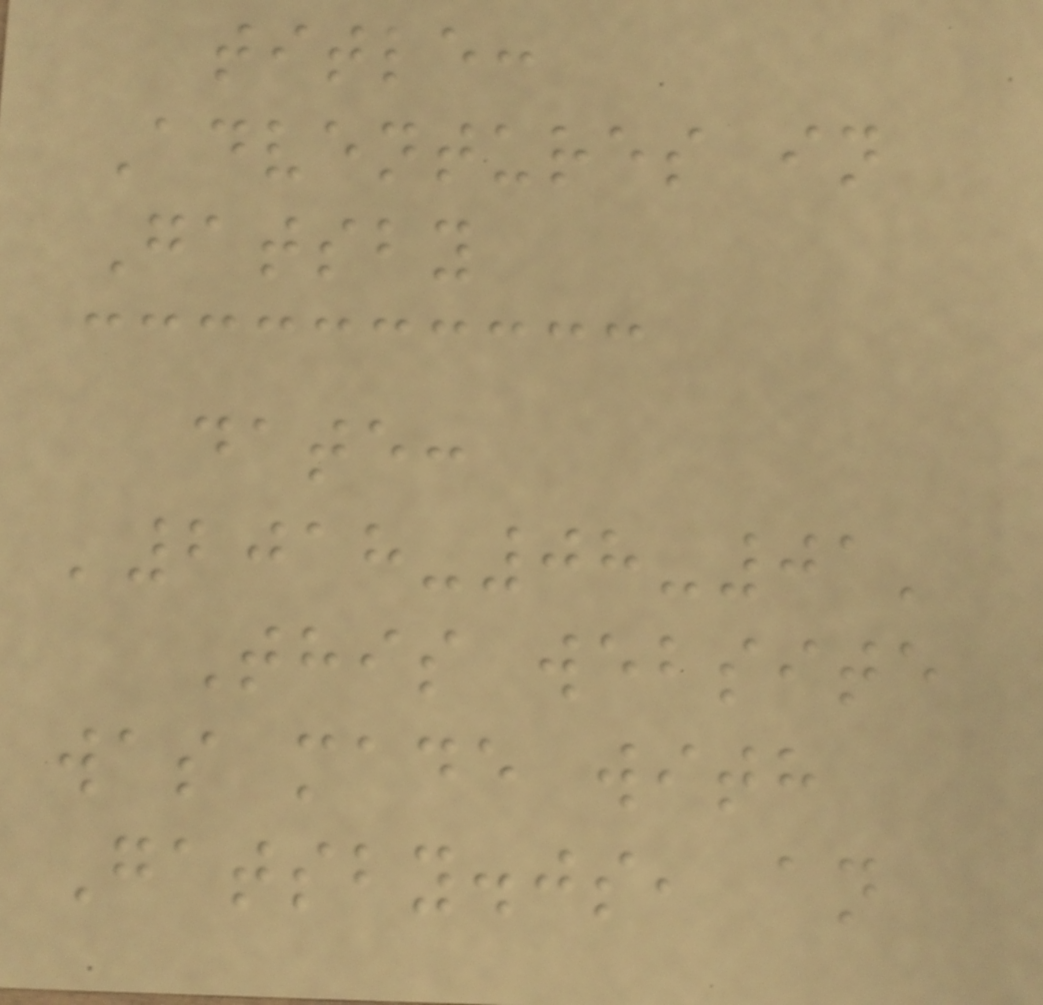title:
Adventures in
Gatsby
date:
'2018-08-01'
This website
was made with
Gatsby.js, an
